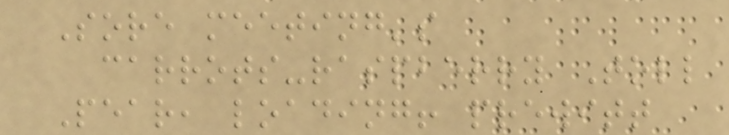Sore meeting's
carrots-raspberry Toll
Pear, loading! prewitt
